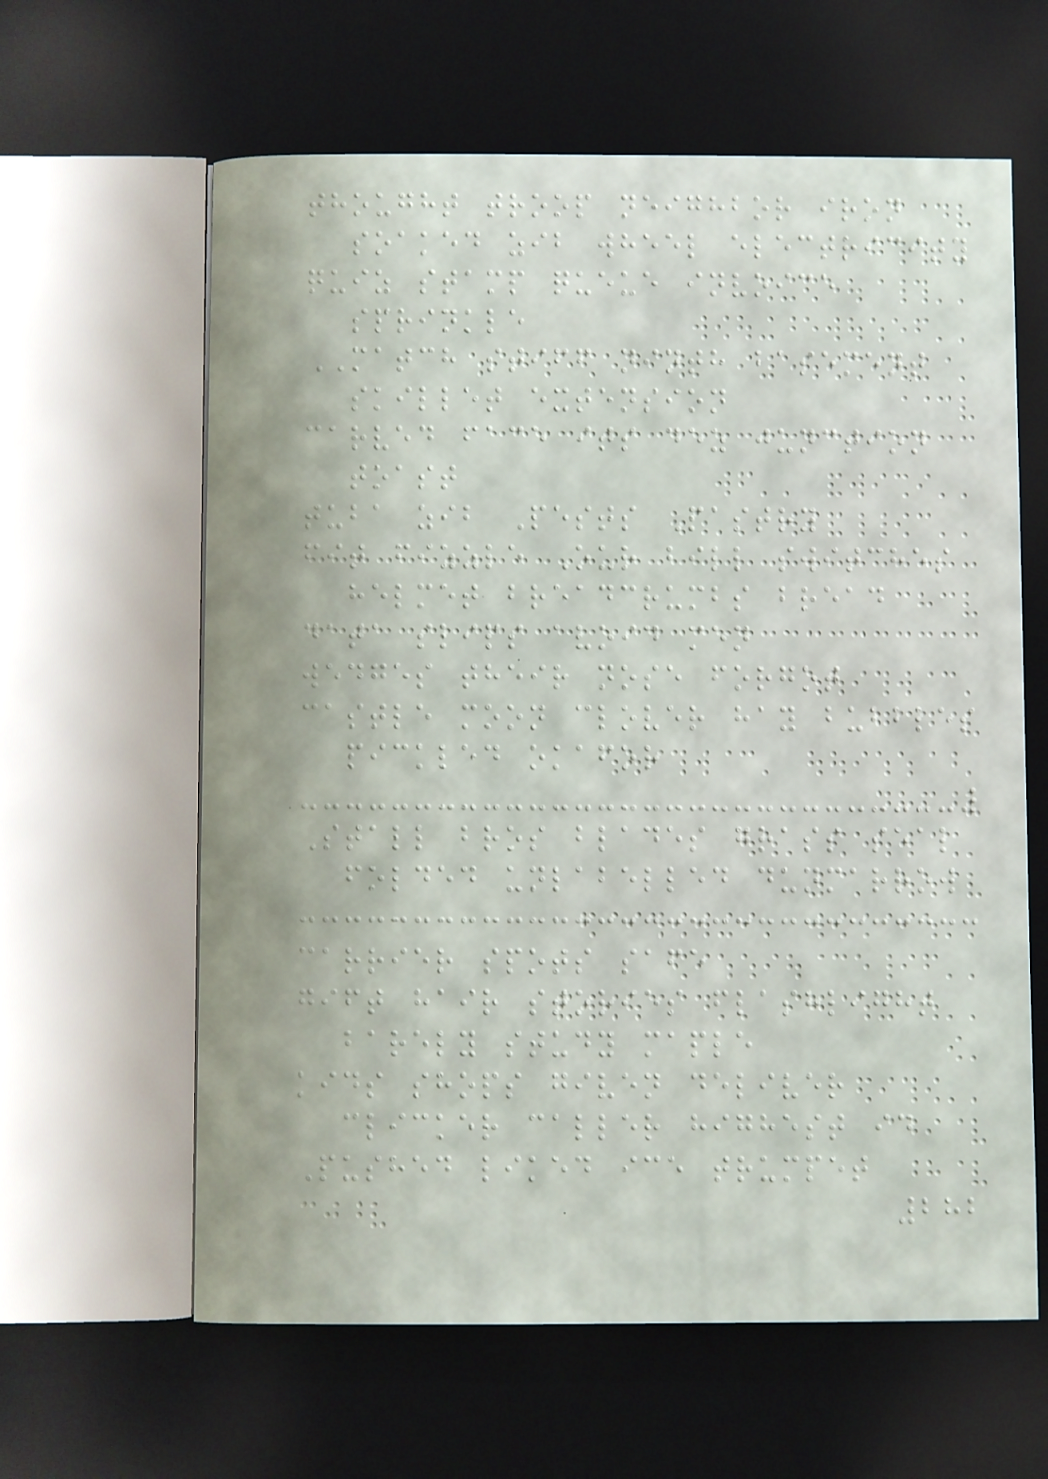thought troop neighbor iron
soaked zib wheel electricity
quiz stamp queue invoice
sprinkle
MATCH stiff ninth basement
skillet extension
carved face its dez junction
toast
tuba zib Pests Pastry
fit fizzle Our bill switches
helmet breadcrumbs bread
data slips avoid men
wedges their nose forgot
castle moon clover hay bubbles
pickled okafor
Stall bros blades grass seal
folded unlabelled dunmarrow
carrier spots safe
gift hair stories flashlight
barely study maple
kids shops given deliver
clicker caller highest id
Pushed liked ice trumpet
282
